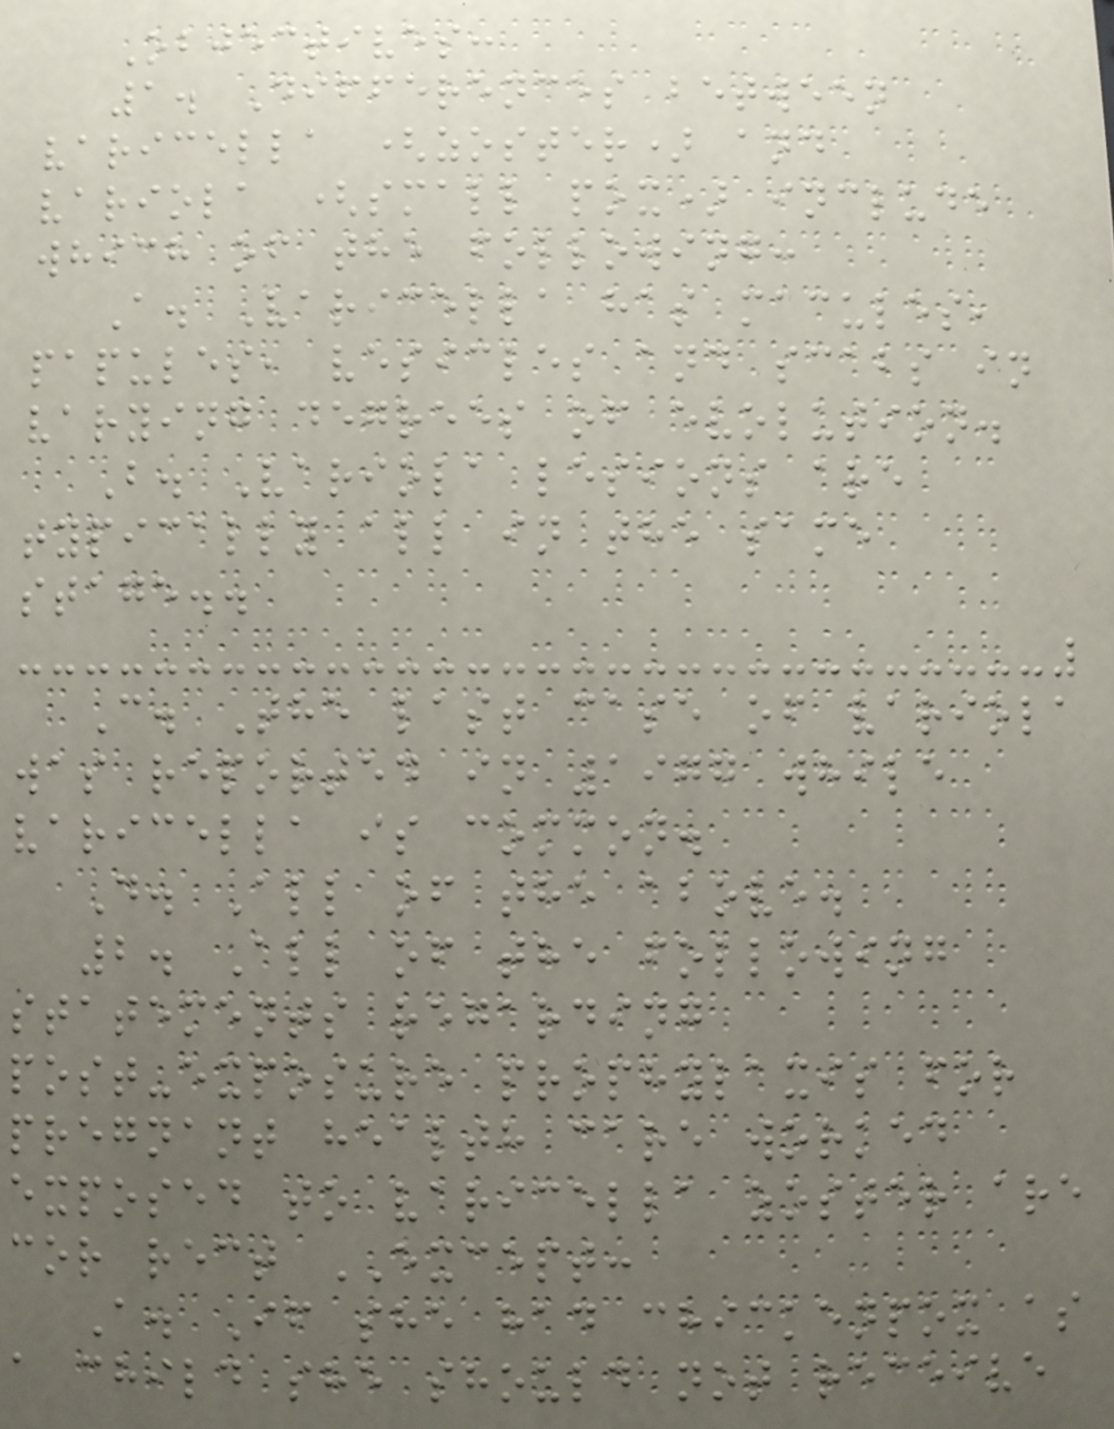Objectives:
1. Differences between
varicella (zoster) and
variola (small pox) include
which of the following:
A. Varicella has macules,
papules, vesicles and scabs in
varying degrees of evolution.
B. Variola lesions are
typically all in the same
stage..
C. The last case of variola
was reported in 1977 while
varicella is common.
D. All of the above.
2. All of the following
statements regarding
post-exposure prophylaxis for
pregnant health care worked
exposed to varicella zoster are
cor rect EXCEPT:
A. If she had chickenpox as
a child she should not receive
